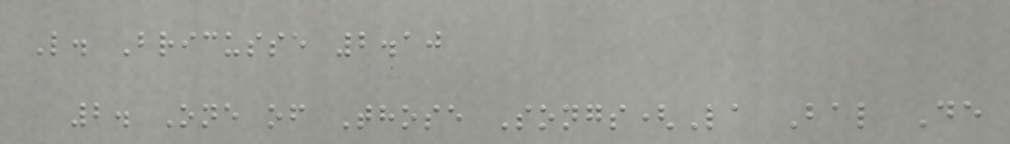L. Bricusse 2.10
2. One of Those Songs(La Bal De
